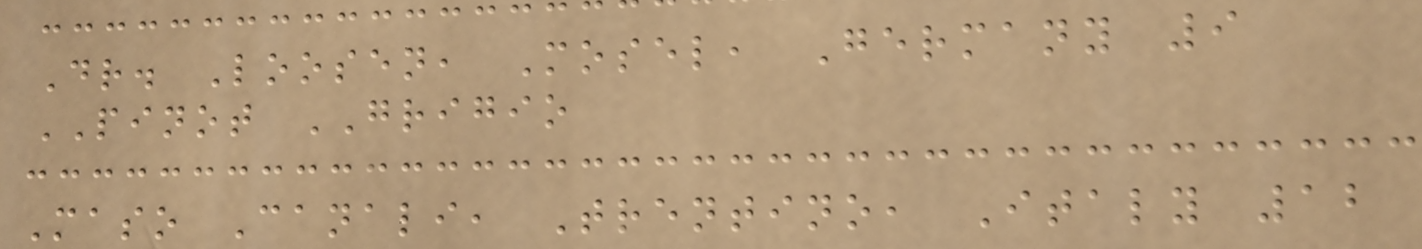Dr. Loosen, Mosel, Germany 9
PINOT GRIGIO
Maso Canali, Trentino, Italy 12
